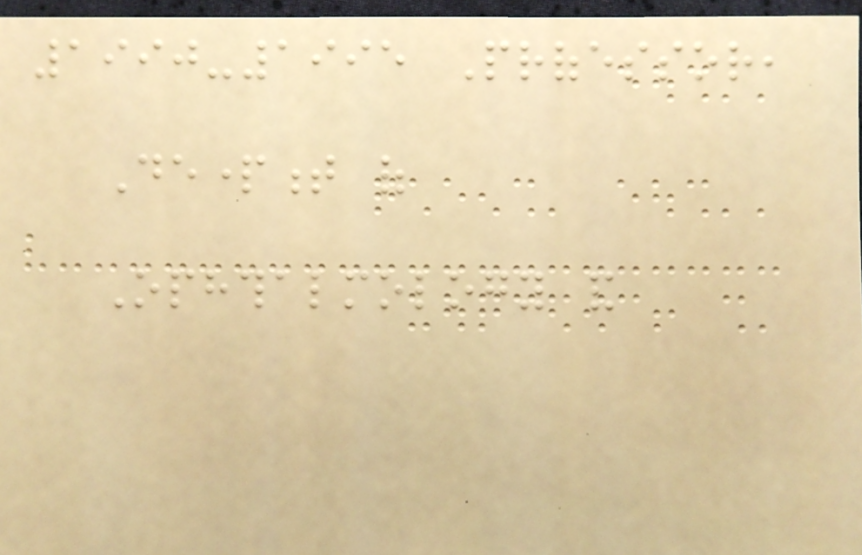1990-1995 Professor,
Department of
Ophthalmology and
